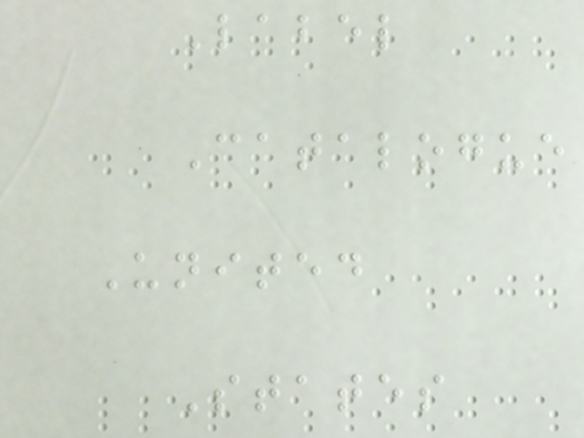Label
Catalogue
United
States
